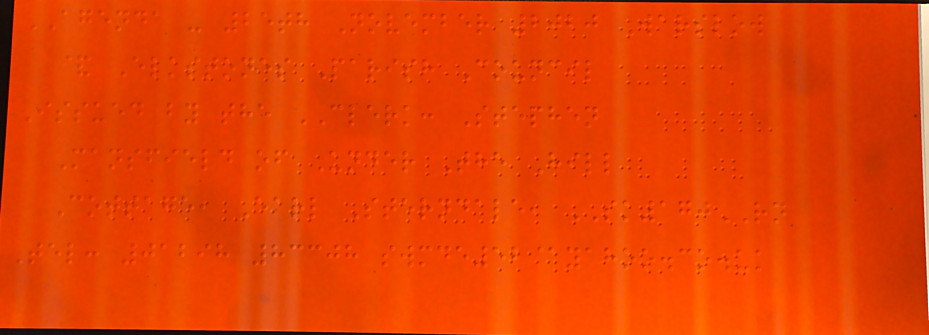AGENDA - 25th November 2020 Warslow
& Elkstones Parish Council
Issued by the CLERK: Stephen
Mansfield of Under The Hill
Cottage, Earl Sterndale, SK170RN
Tel: 01298 83308 swmde52@yahoo.co.uk
